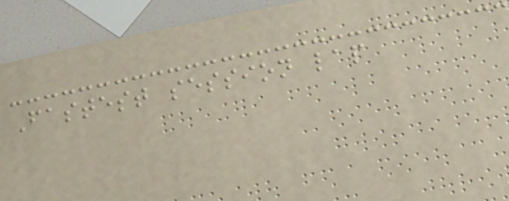Fastest session lap
